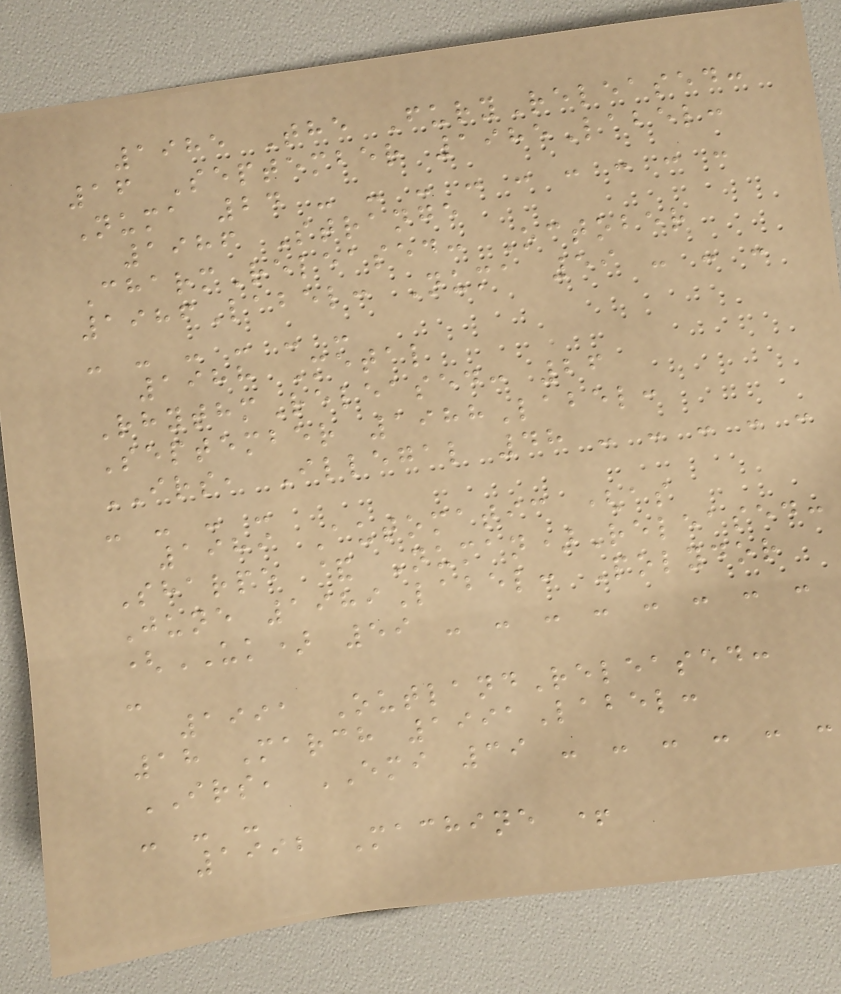1985 The FuryReleased:
16 September 1985Label:
Numa 24 - - - - - - - - -
1986 Strange
CharmReleased: October
1986Label: Numa 59 - - -
- - - - - -
1988 Metal
RhythmReleased: 26
September 1988Label:
IRS, Illegal 48 - - - - -
- - - -
1989 Automatic (as
Sharpe & Numan)Released:
June 1989Label: Polydor
(UK) 59 - - - - - - - -
-
1991 OutlandReleased:
18 March 1991Label:
IRS, EMI 39 - - - - - -
- - -
1992 Machine +
